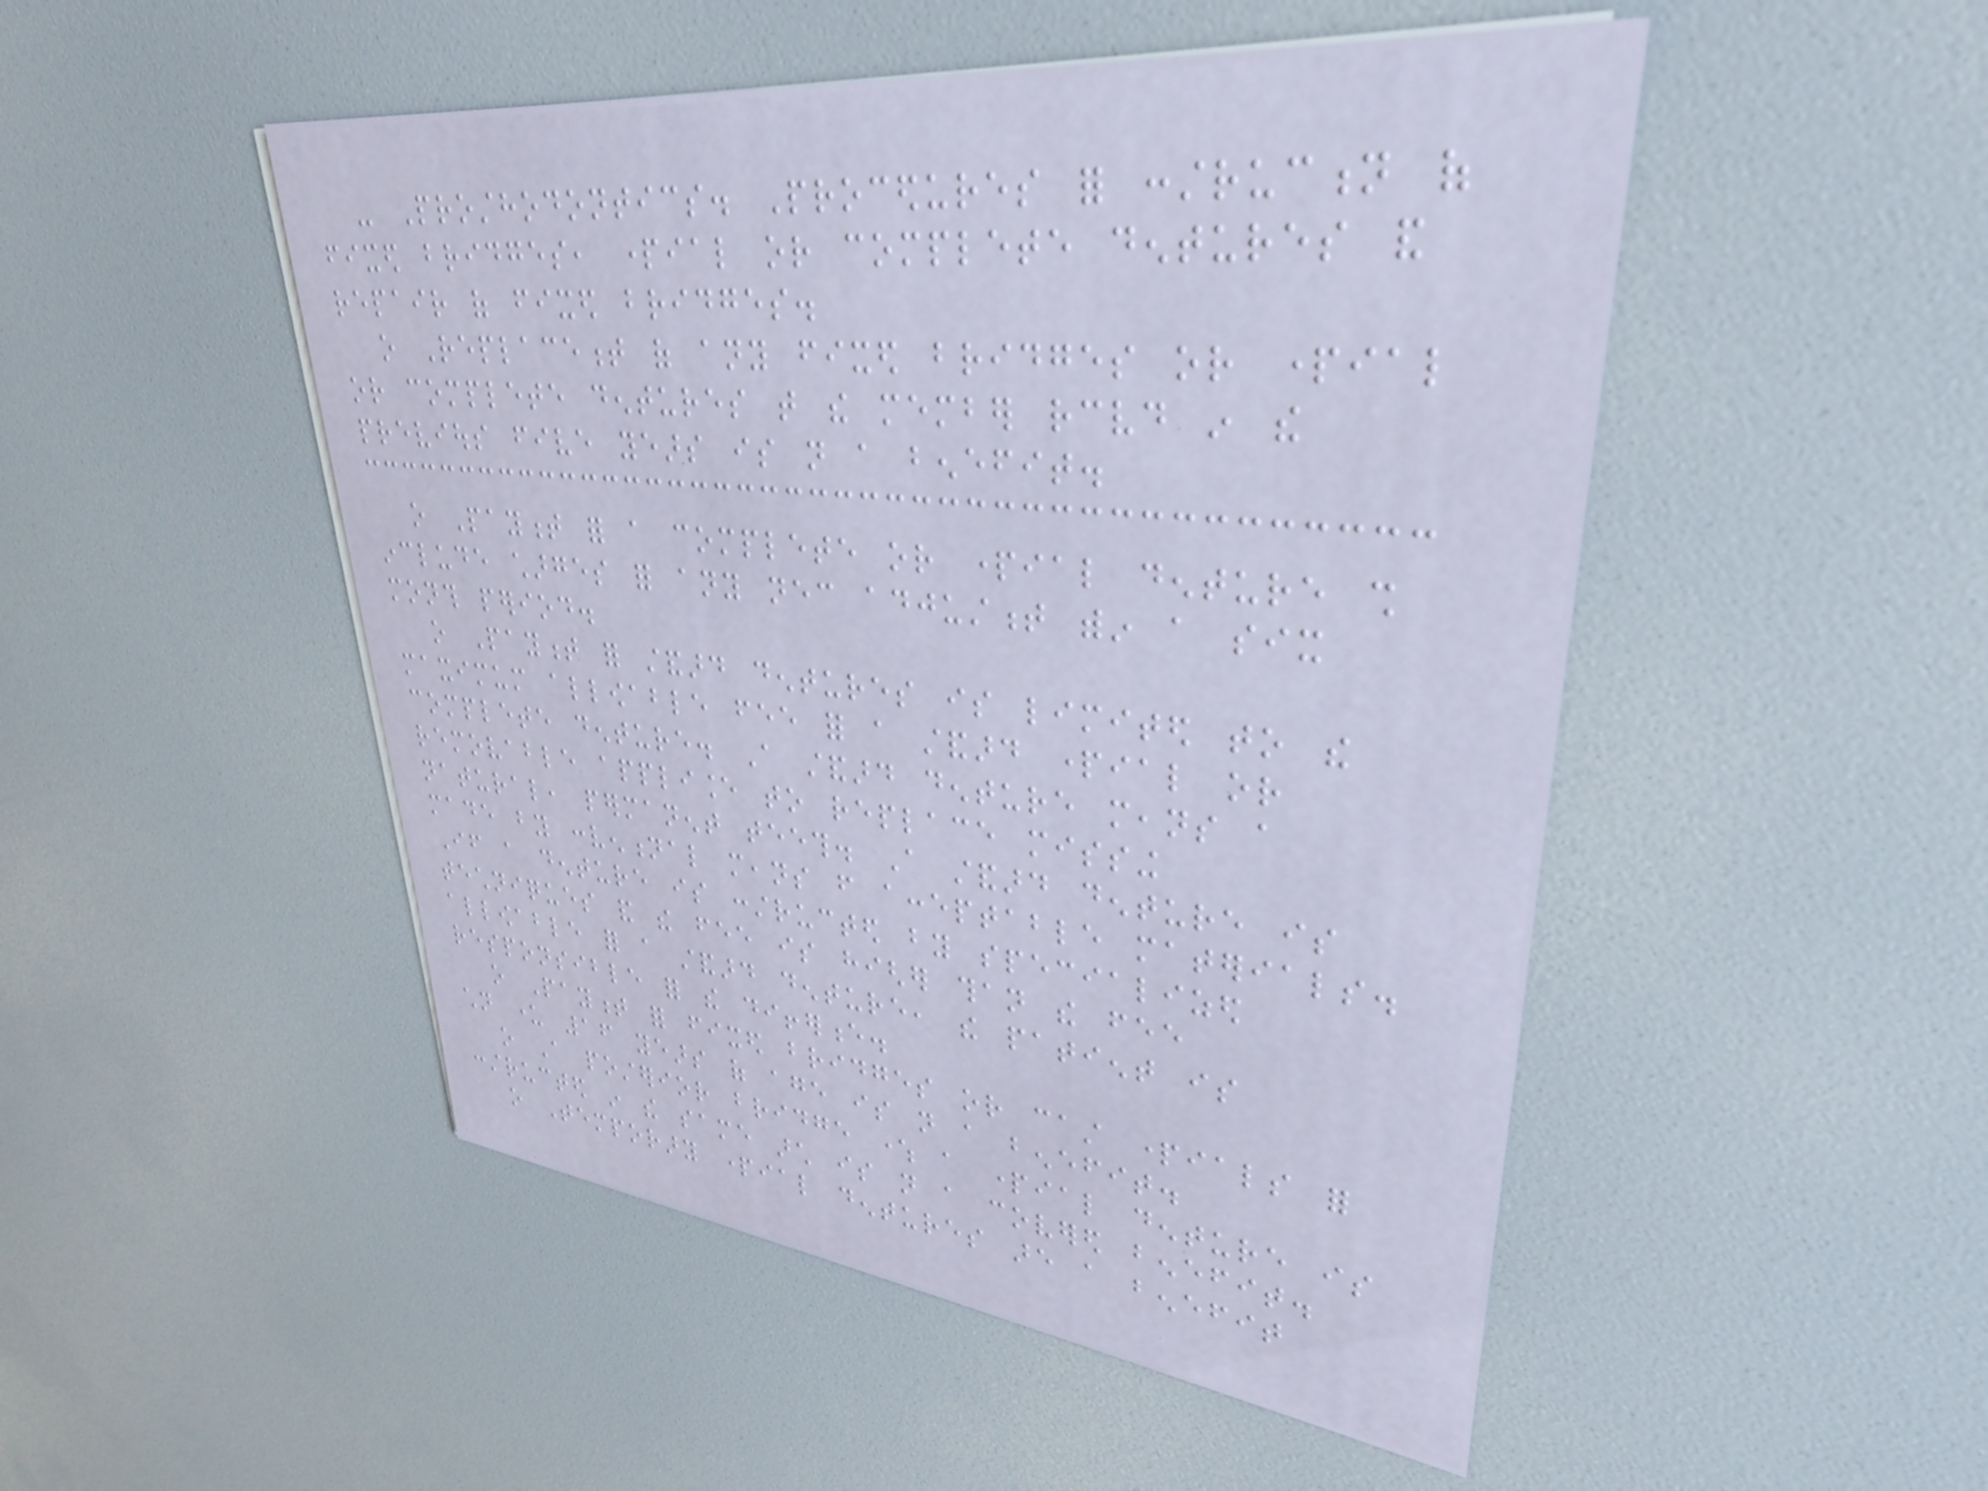- Prosthodontics. Procedures for construction of
fixed bridges, partial or complete dentures and
repair of fixed bridges.
o Replacement of any fixed bridges or partial
or complete dentures that the member received in the
previous five years is not a benefit.
o Payment for a complete or partial denture shall
include charges for any necessary adjustment within a six
month period.
o Payment for standard dentures is limited to the
maximum allowable fee for a standard partial or
complete denture. A standard denture means a
removable appliance to replace missing
natural, permanent teeth. A standard denture is
made by conventional means from acceptable materials.
If a denture is constructed by specialized
techniques and the fee is higher than the fee
allowable for a standard denture, the patient is
responsible for the difference.
o Payment for fixed bridges or cast partials for
children under 16 years of age is not a benefit.
o A posterior bridge where a partial denture is
constructed in the same arch is not a covered benefit.
o Temporary partial dentures are a benefit
